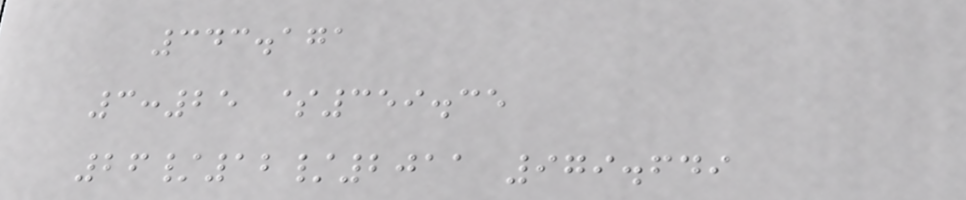343.171
3:25 $359.35
26/12/2011 979.649
